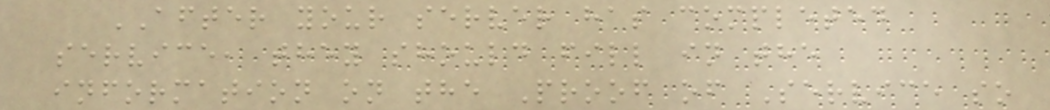AFTER your server has completed
service, they should fill in the
information on the Proof of Service so
